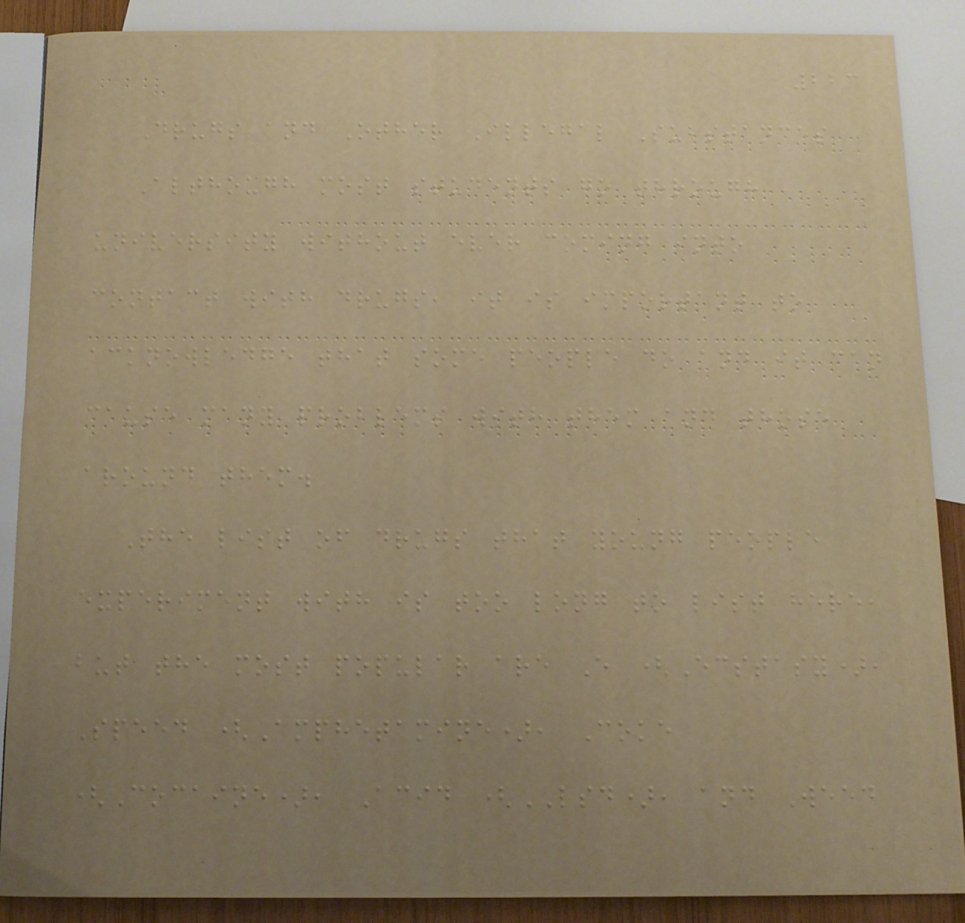223
Drugs and Other Illegal Substances
Although most students go through
university without ever coming into
contact with drugs, it is important to
acknowledge that some people do and it can
cause many problems with them and those
around them.
The list of drugs that young people
experiment with is too long to list here,
but the most popular are E (Ecstasy),
Speed (Amphetamine), Coke
(Cocaine), Acid (LSD), and Weed
